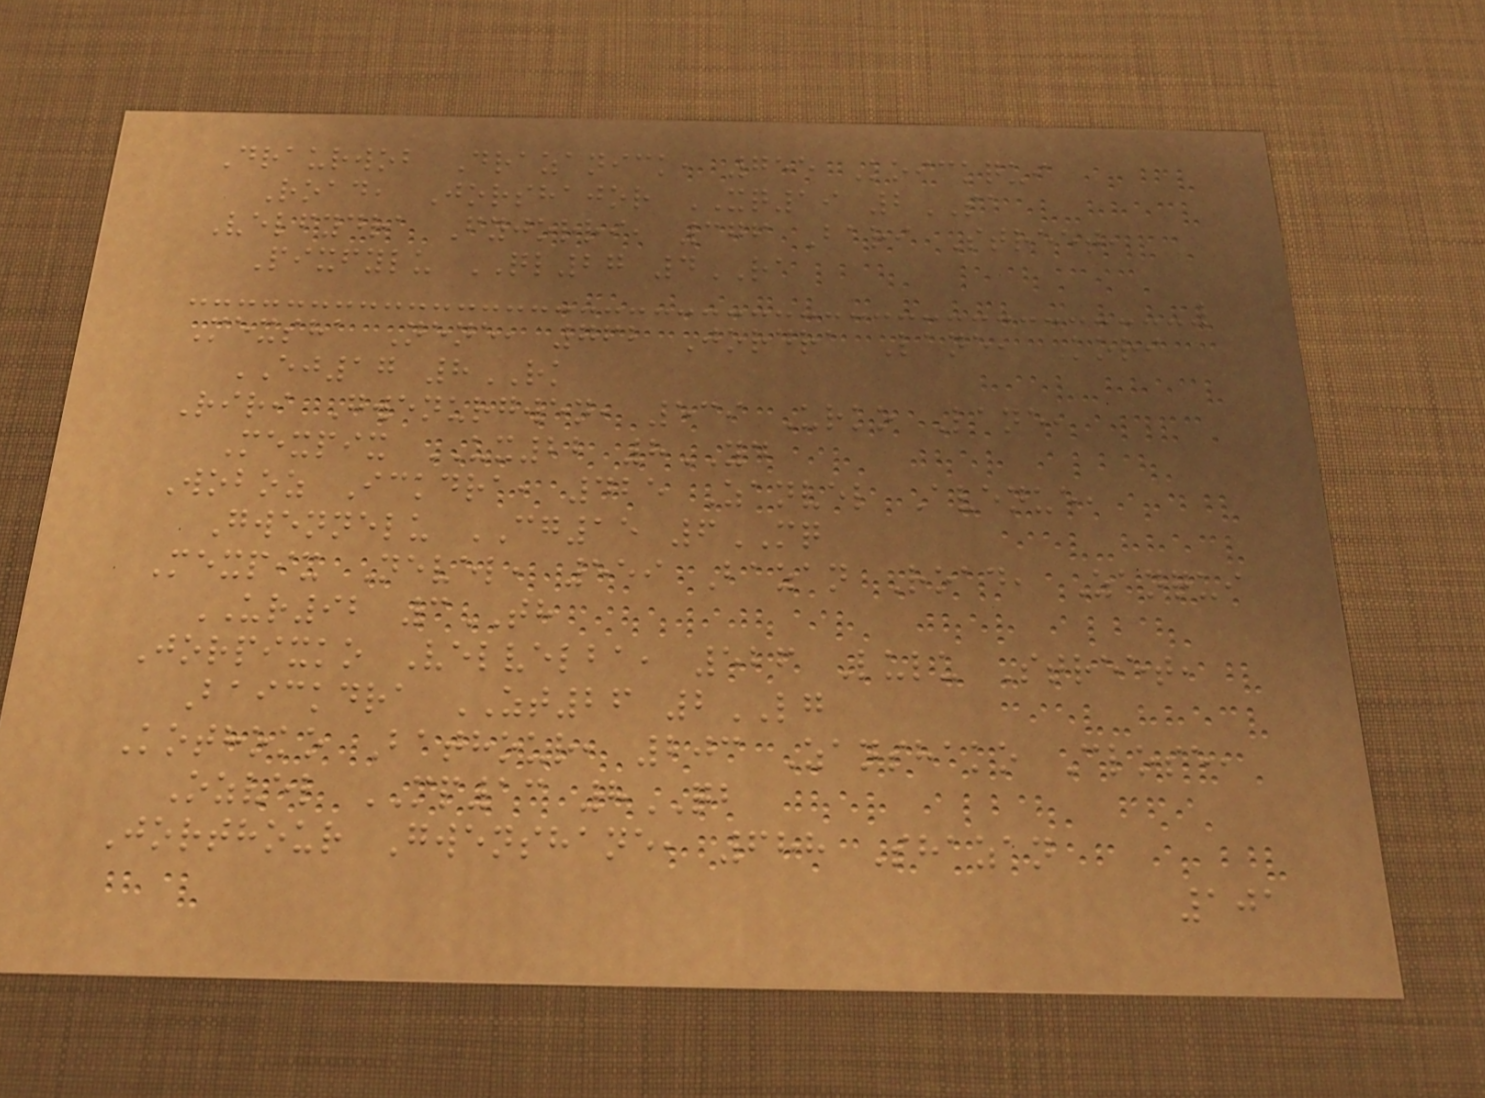Draurwob Drazanick, 755 Koickqui
Road, Jorshajor XQ19 2SA
Velfydra Fyjorri, 376 Bari Street,
Pixfylu QL27 4RA
Mexsha Nene, 762 Jordra Lane, Kori
EJ17 8RK
Riri Gwenurgwen, 539 Urko Lane,
Mexpix UX22 8YD
Woboz Ickdra, 425 Zanvel Avenue,
Gwennelu CG15 6MQ
Mexpix Nevel, 559 Bazan Road, Zanqui
UR92 3TH
Jorpixko Velvelba, 526 Lulu Street,
Baickdra ZT26 2LG
Kothoko Bathour, 203 Zanshako Close,
Ozvel MP13 8QB
Jorthour Gwenshane, 688 Shazan
101
